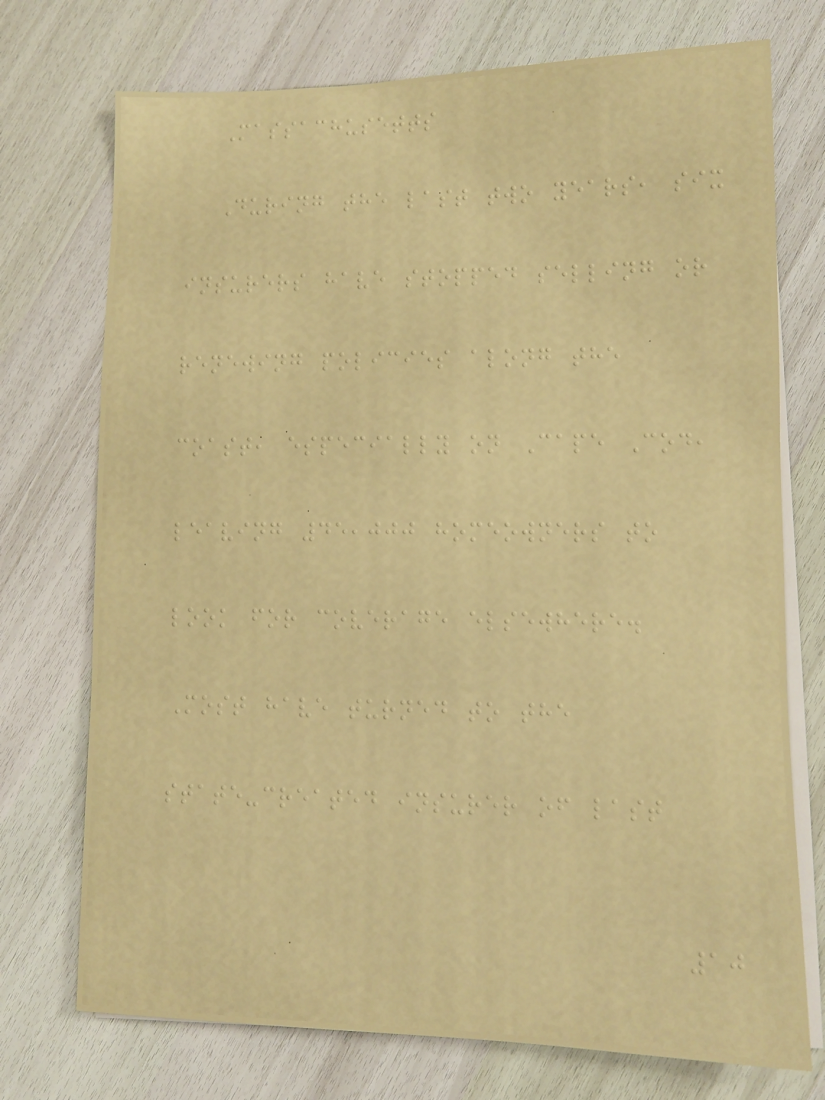Massachusetts
During the last two years, six
insurers have stopped selling or
renewing policies along the
coast, especially on Cape Cod,
leaving 45,000 homeowners to
look for coverage elsewhere.
Most have turned to the
state-created insurer of last
10
